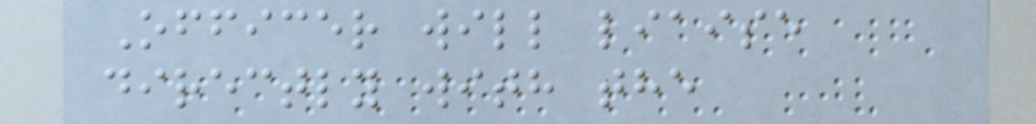Officer will liaise
directly with the
